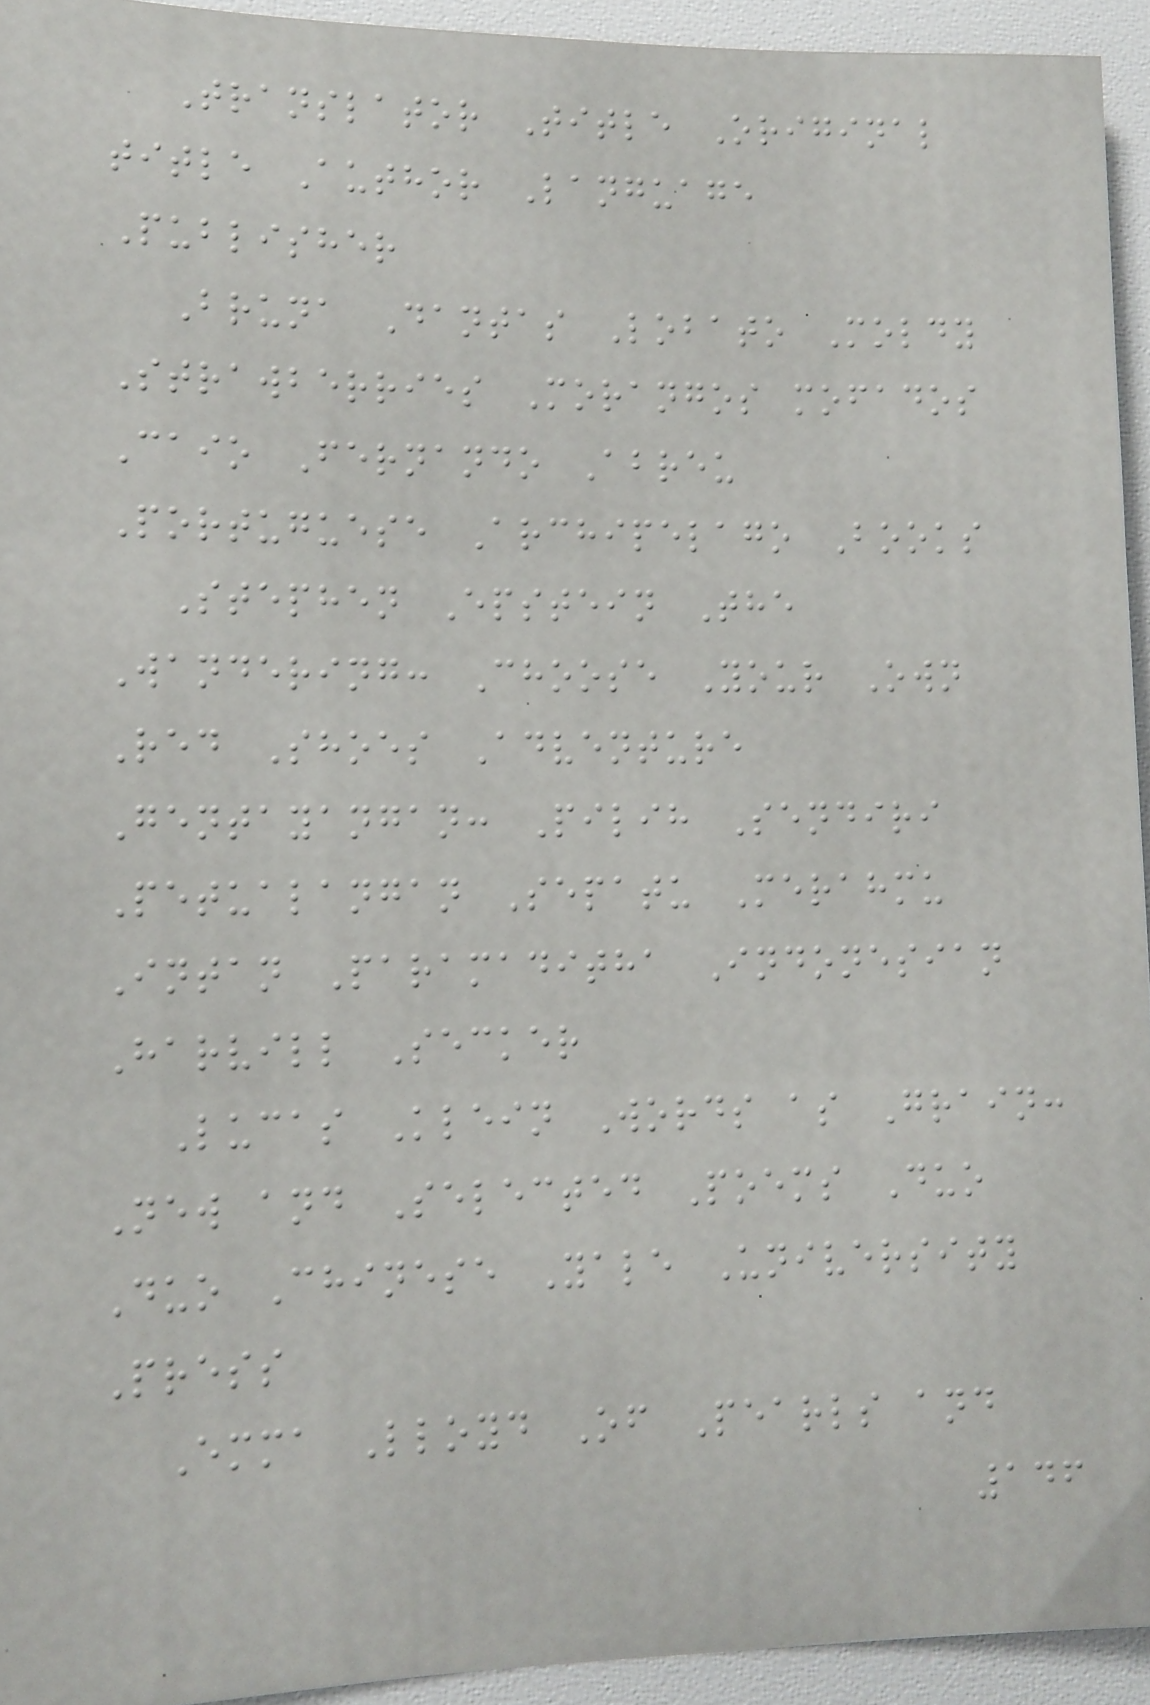Translator Title Original
title Author Language
Publisher
Bruna Dantas Lobato Moldy
Strawberries Morangos mofados
Caio Fernando Abreu
Portuguese Archipelago Books
Stephen Epstein The
Wandering: Choose Your Own
Red Shoes Adventure
Gentayangan: Pilih Sendiri
Petualangan Sepatu Merahmu
Intan Paramaditha Indonesian
Harvill Secker
Lucas Klein Words as Grain:
New and Selected Poems Duo
Duo Chinese Yale University
Press
Emma Lloyd Of Pearls and
146
